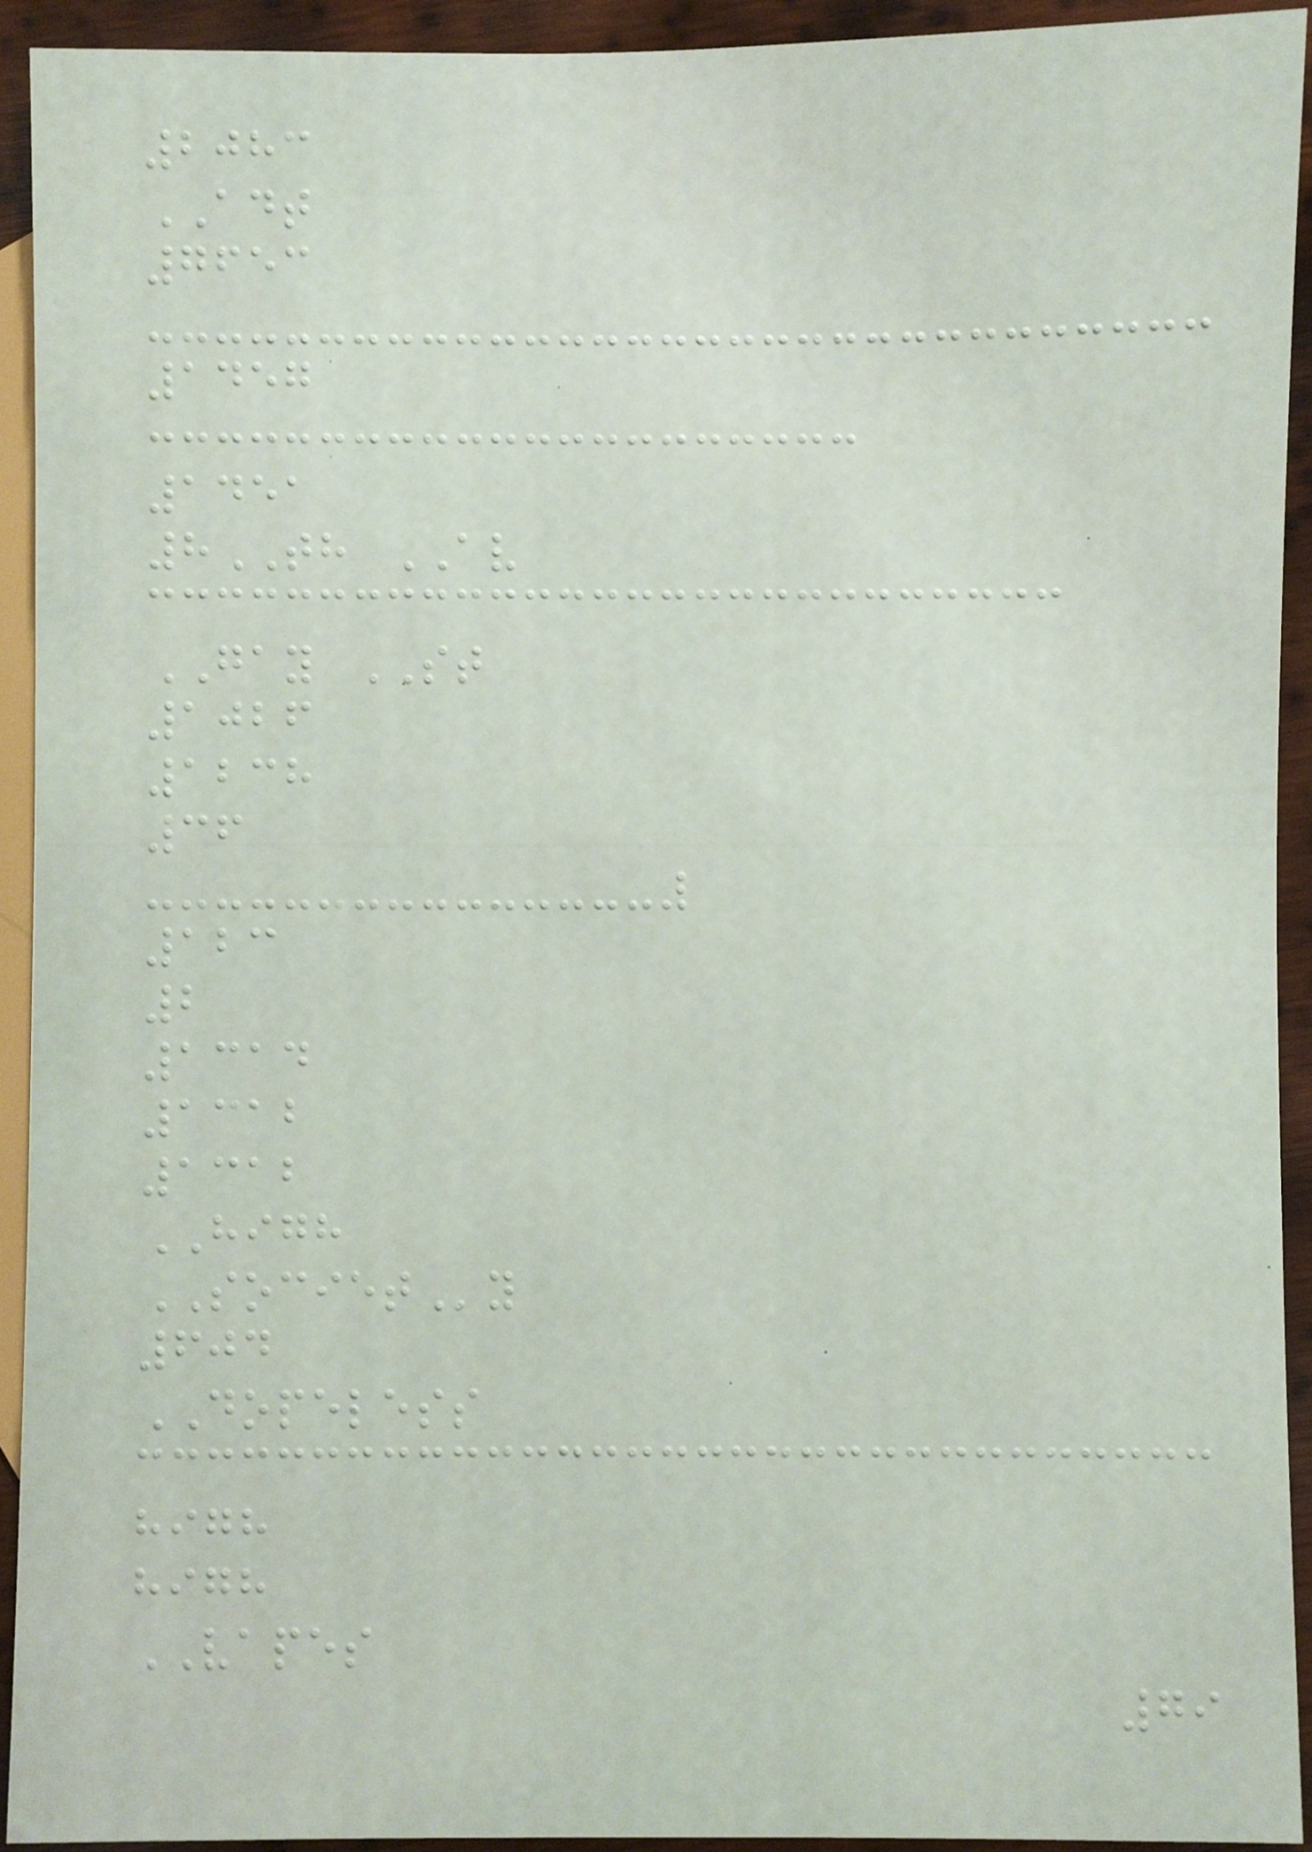2083
ADT
7653
1457
1451
8TH AV
GAY ST
1026
1238
36
123
2
1314
1312
1312
HIGH
SOCIETy
604
DOPELESS
high
high
VAPES
79
